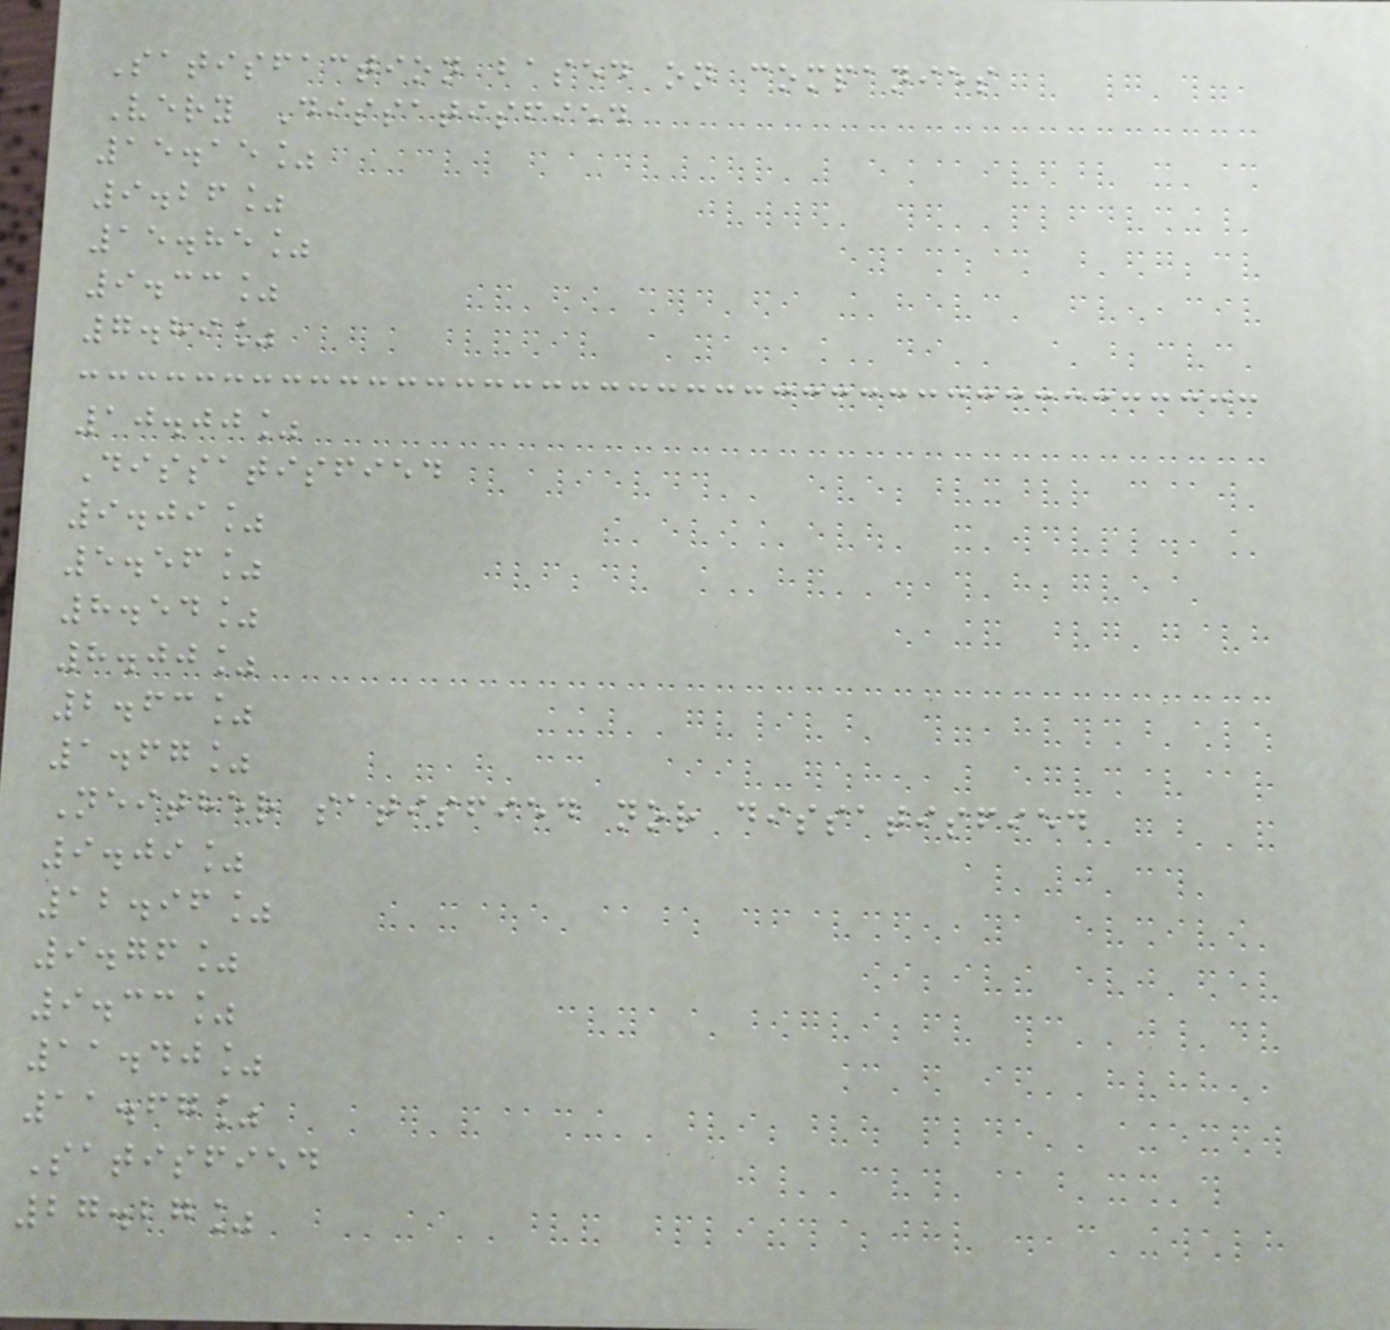Satisfaction based on companies
Very Dissatisfied
15.15%
9.26%
15.85%
9.33%
7.89%
10.00%
Dissatisfied
9.09%
5.56%
8.54%
8.00%
2.63%
1.67%
Neither satisfied nor dissatisfied
9.09%
12.96%
9.76%
9.33%
11.40%
11.67%
Satisfied
27.27%
